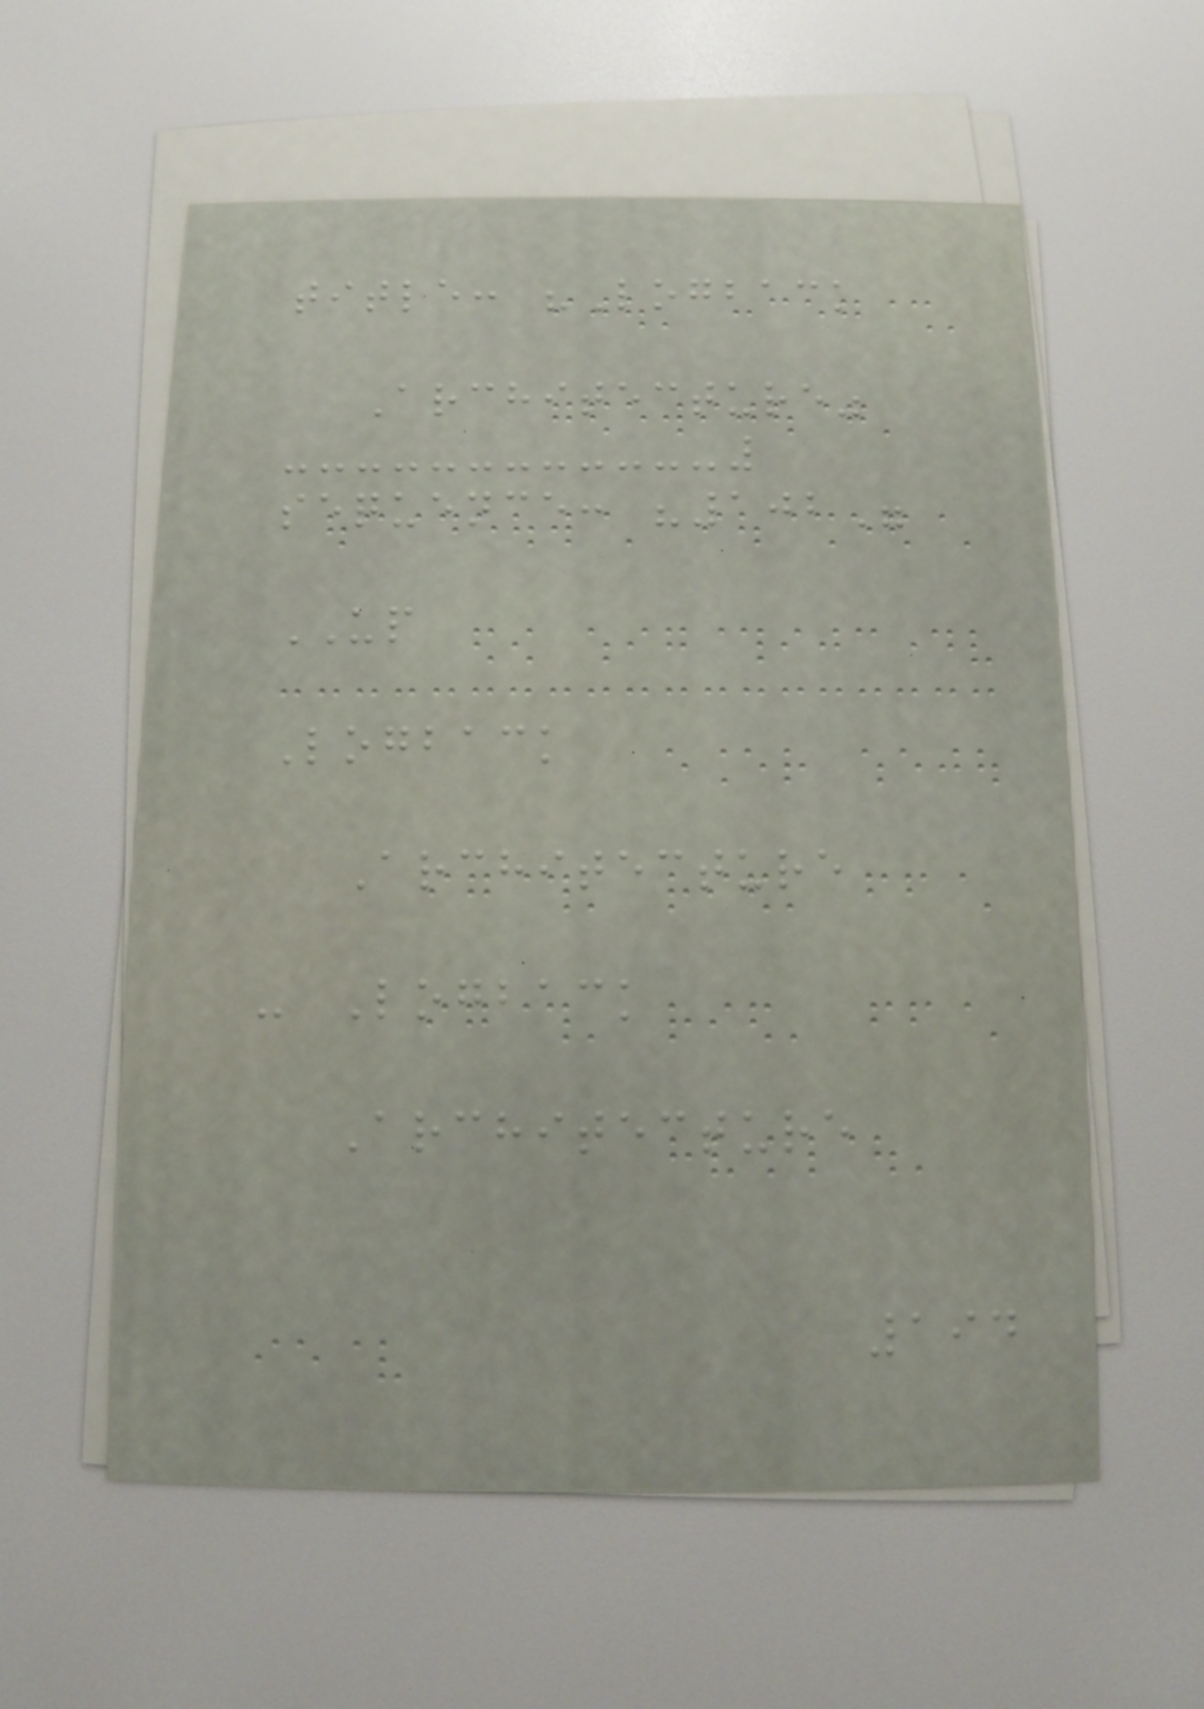title: "Logback
Architecture"
sequence: "102"
UP
Logback
Architecture
- Logback
Architecture
194
